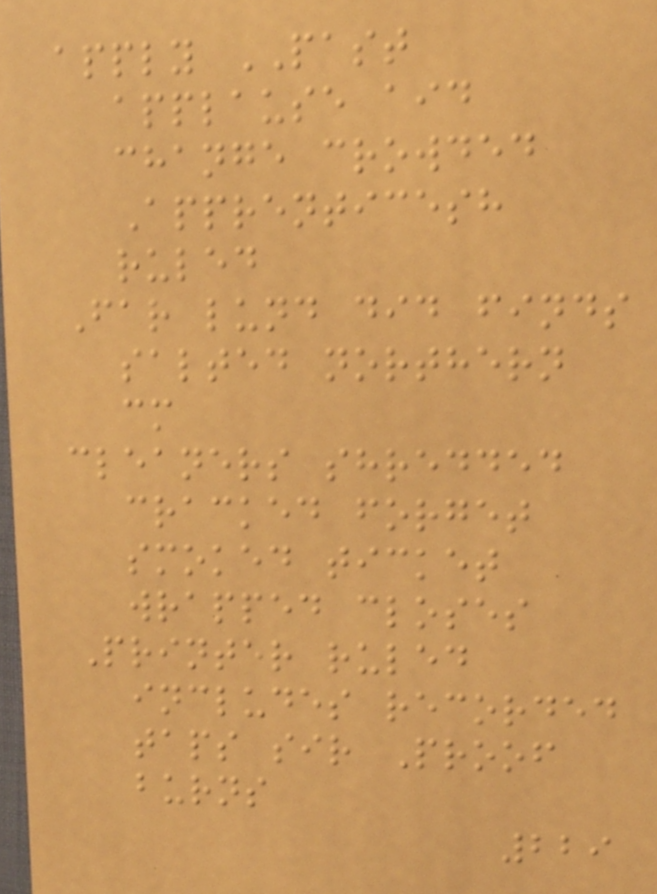apply PAST
applause aid
change crowded
Apprenticesh
ruled
Far lund did finds
salted northern
cm
cleaners shredded
cracked forget
smoked ticket
wrapped closes
Printer ruled
includes recorded
taps sir Proof
burns
229
